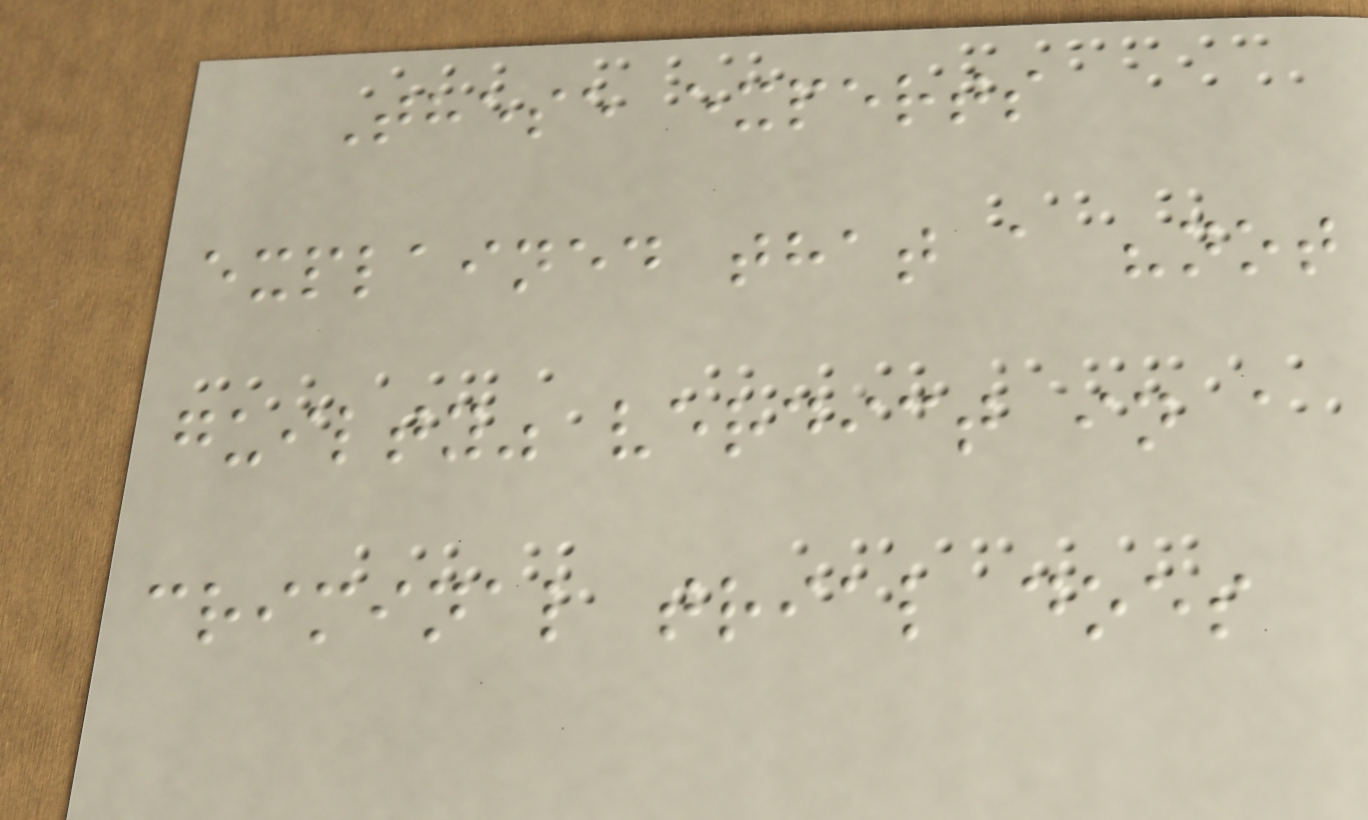These experts
explained that a "not
guilty" verdict in a
criminal trial does
